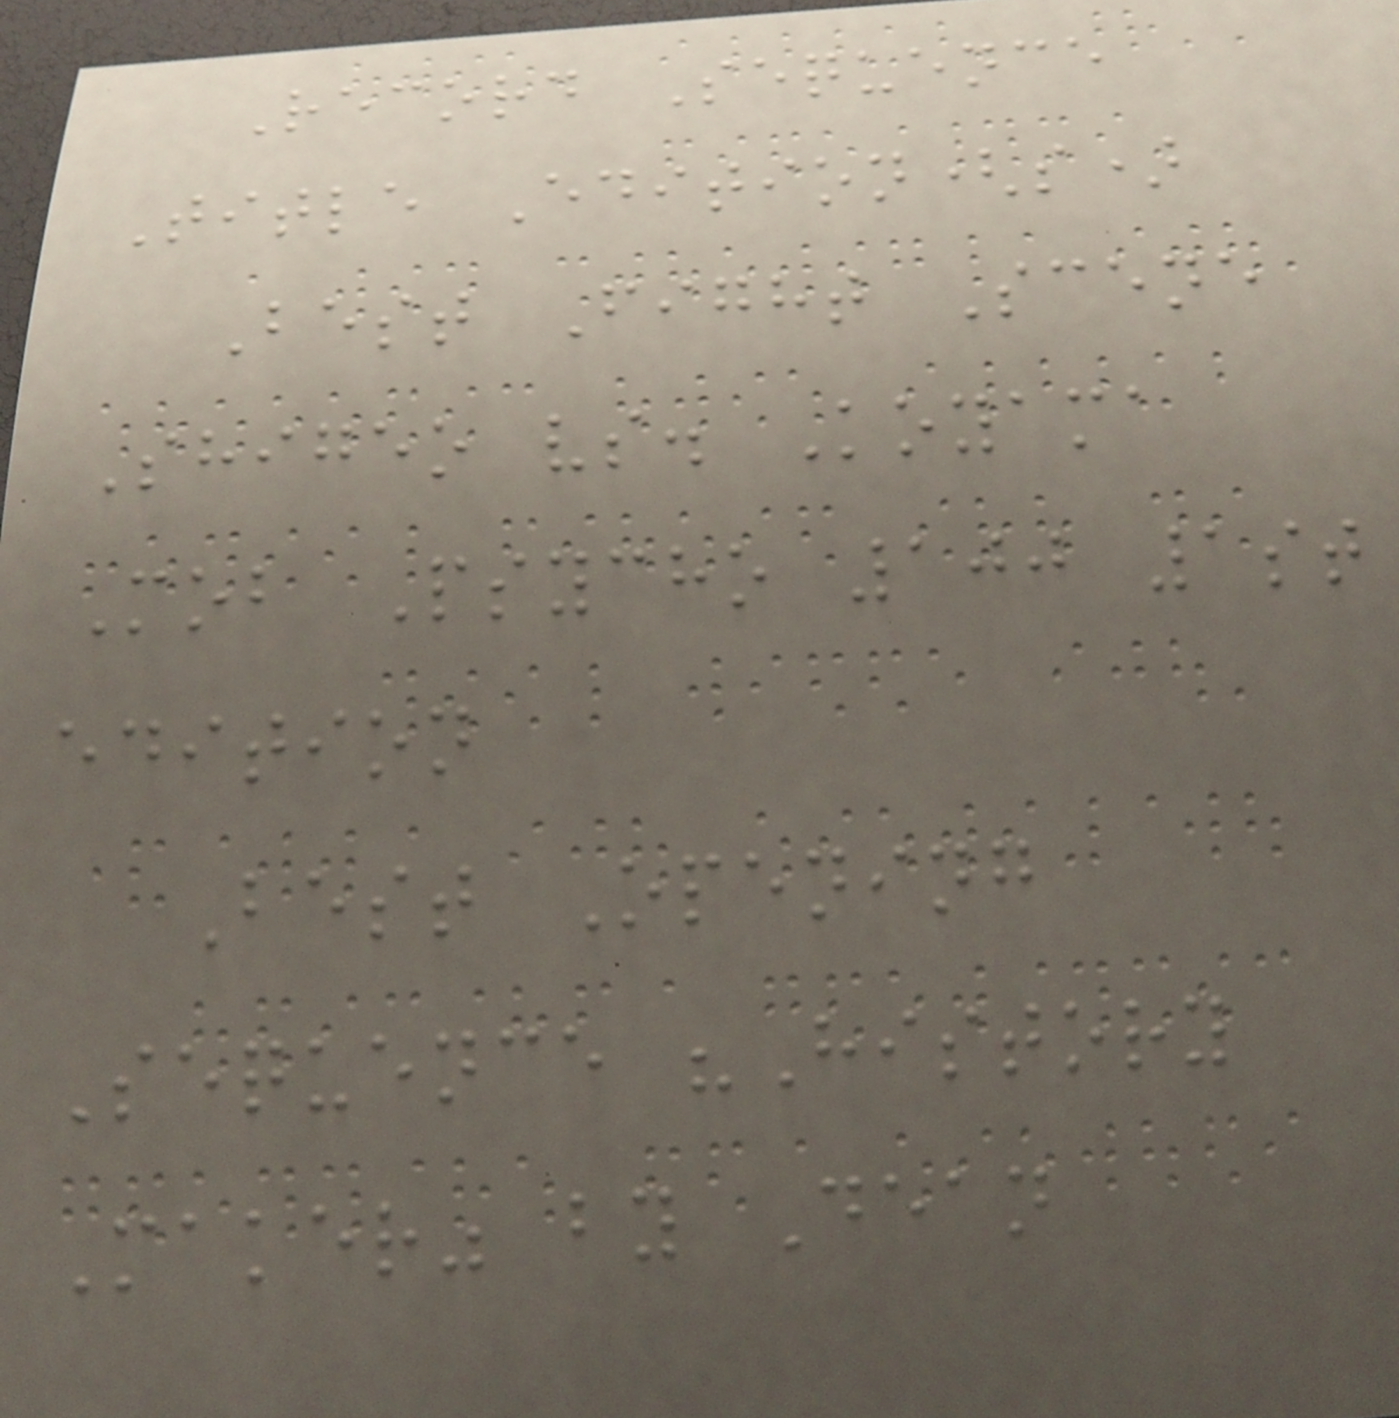Record Sequence
Title Edition(s)
Best Fight Scene
Shigeo vs. Koyama
Mob Psycho 100 1st
edition
Best Opening
Sequence "History
Maker" by Dean
